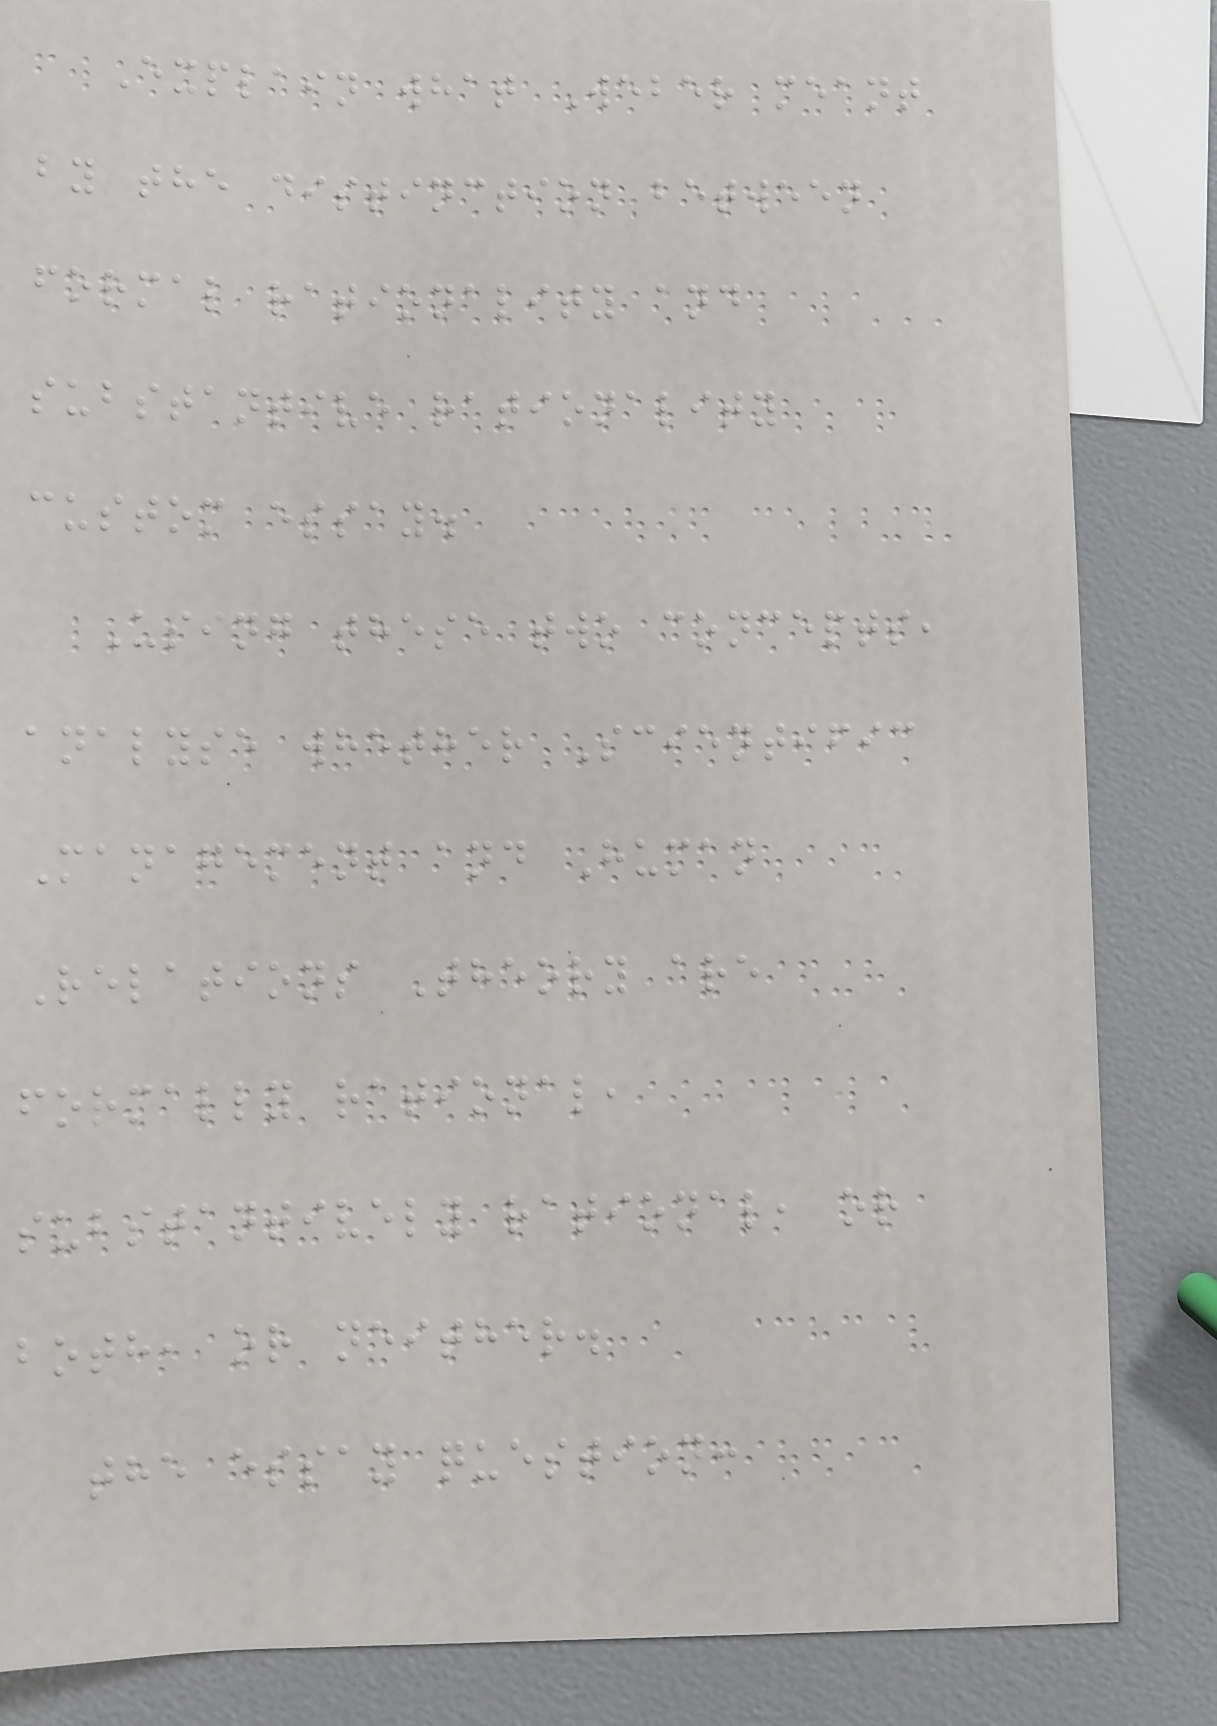Explain what Weber meant
by the distinction between
formal rationality and
substantive rationality
custom essay.
Using these two concepts,
analyse whether Scientific
Management and Human
Relations Theory are
formally rational,
substantively rational, or
both, or neither.
the essay question:
